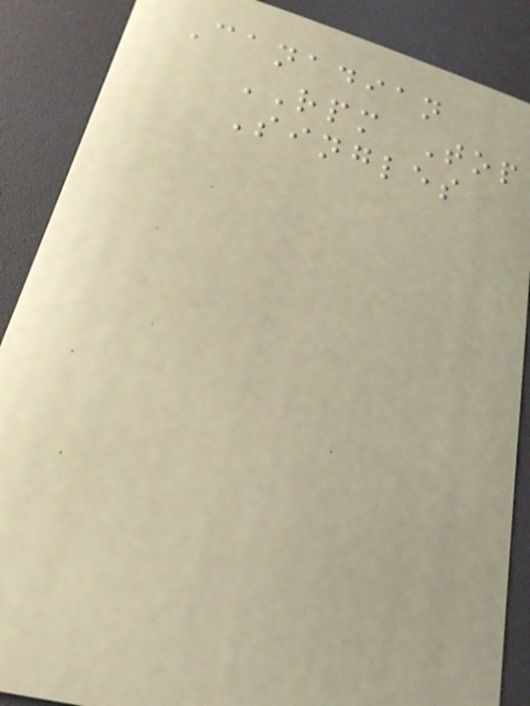Canadian
RPM Top
Singles
